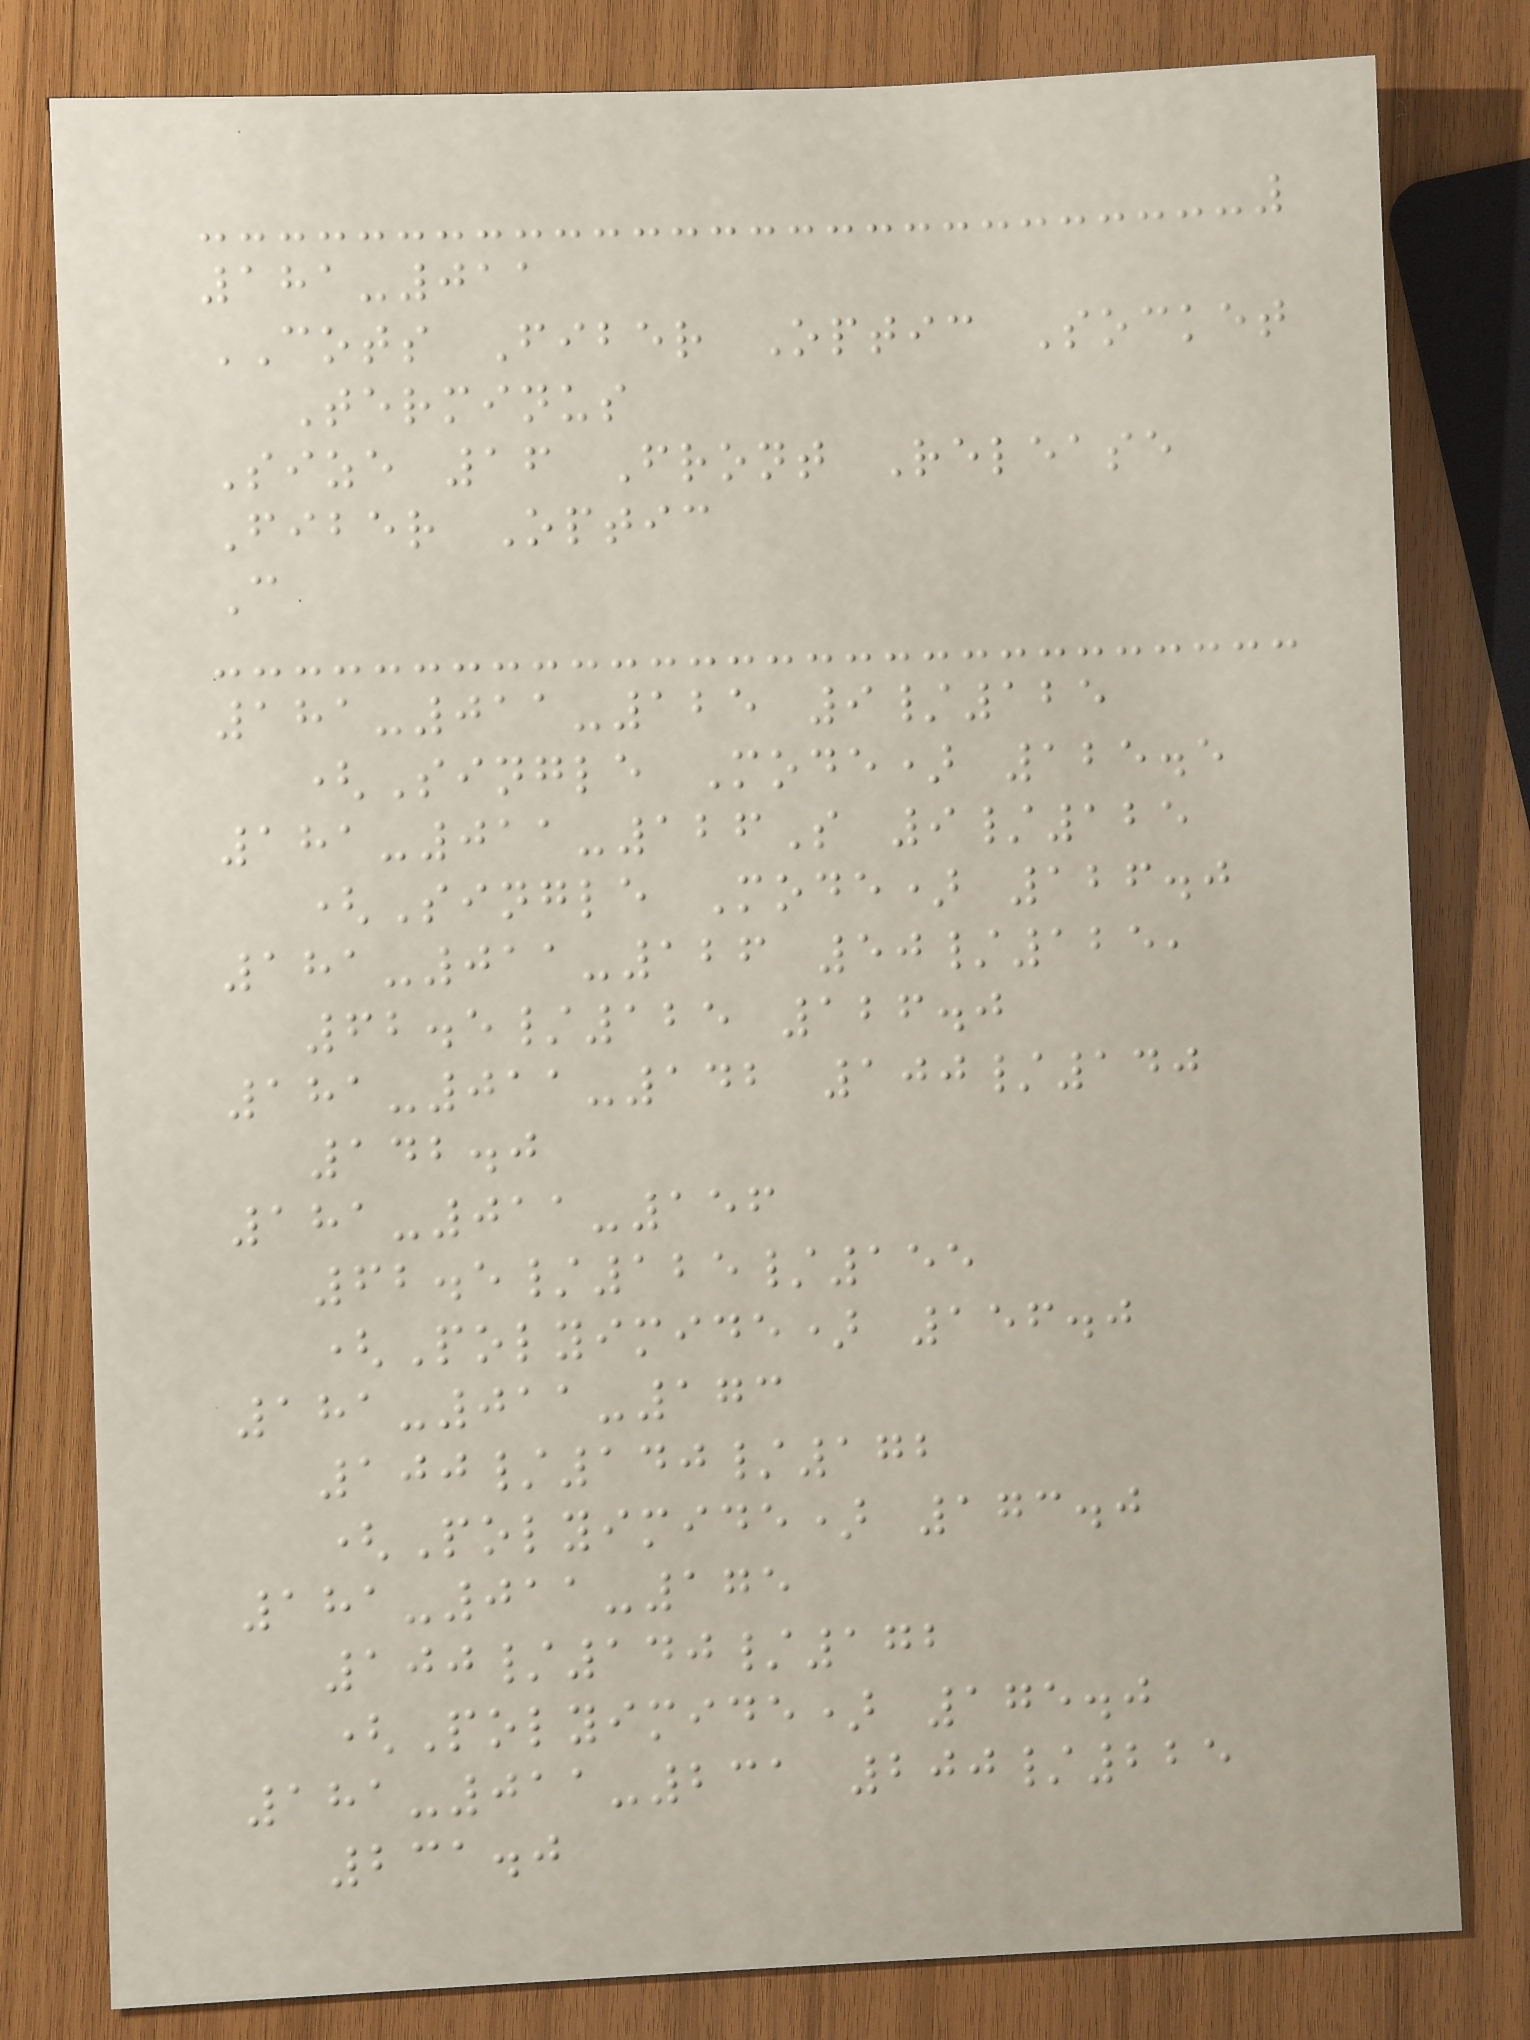181-011
COTS Fiber Optic Socket
Terminus
Size 16 Front Release
Fiber Optic
C
181-011-125 9/125
(Single Mode) 125.5
181-011-126S 9/125
(Single Mode) 126.0
181-011-126 50/125,
62.5/125 126.0
181-011-142 100/140
142.0
181-011-156
62.5/125/155
(Polyimide) 156.0
181-011-173
100/140/172
(Polyimide) 173.0
181-011-175
100/140/172
(Polyimide) 175.0
181-011-231 200/225
231.0
